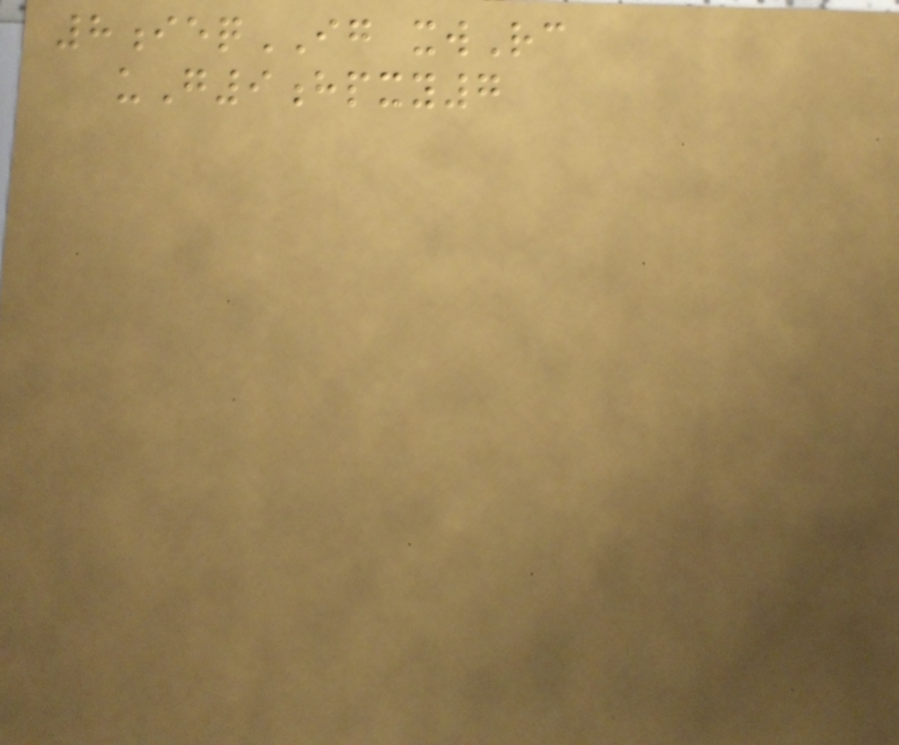8ieqIG xwRc
uG9hpxy7
